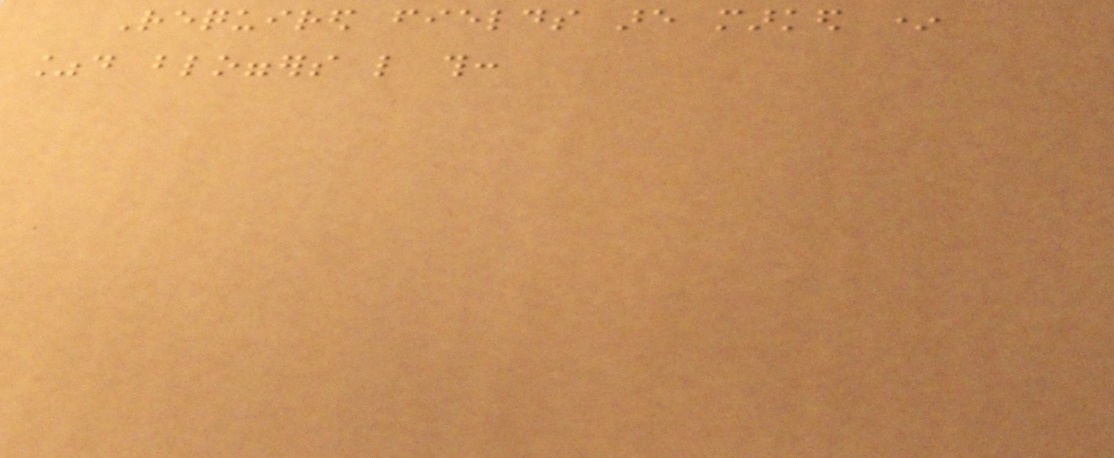Required fields are marked *
%d bloggers like this:
